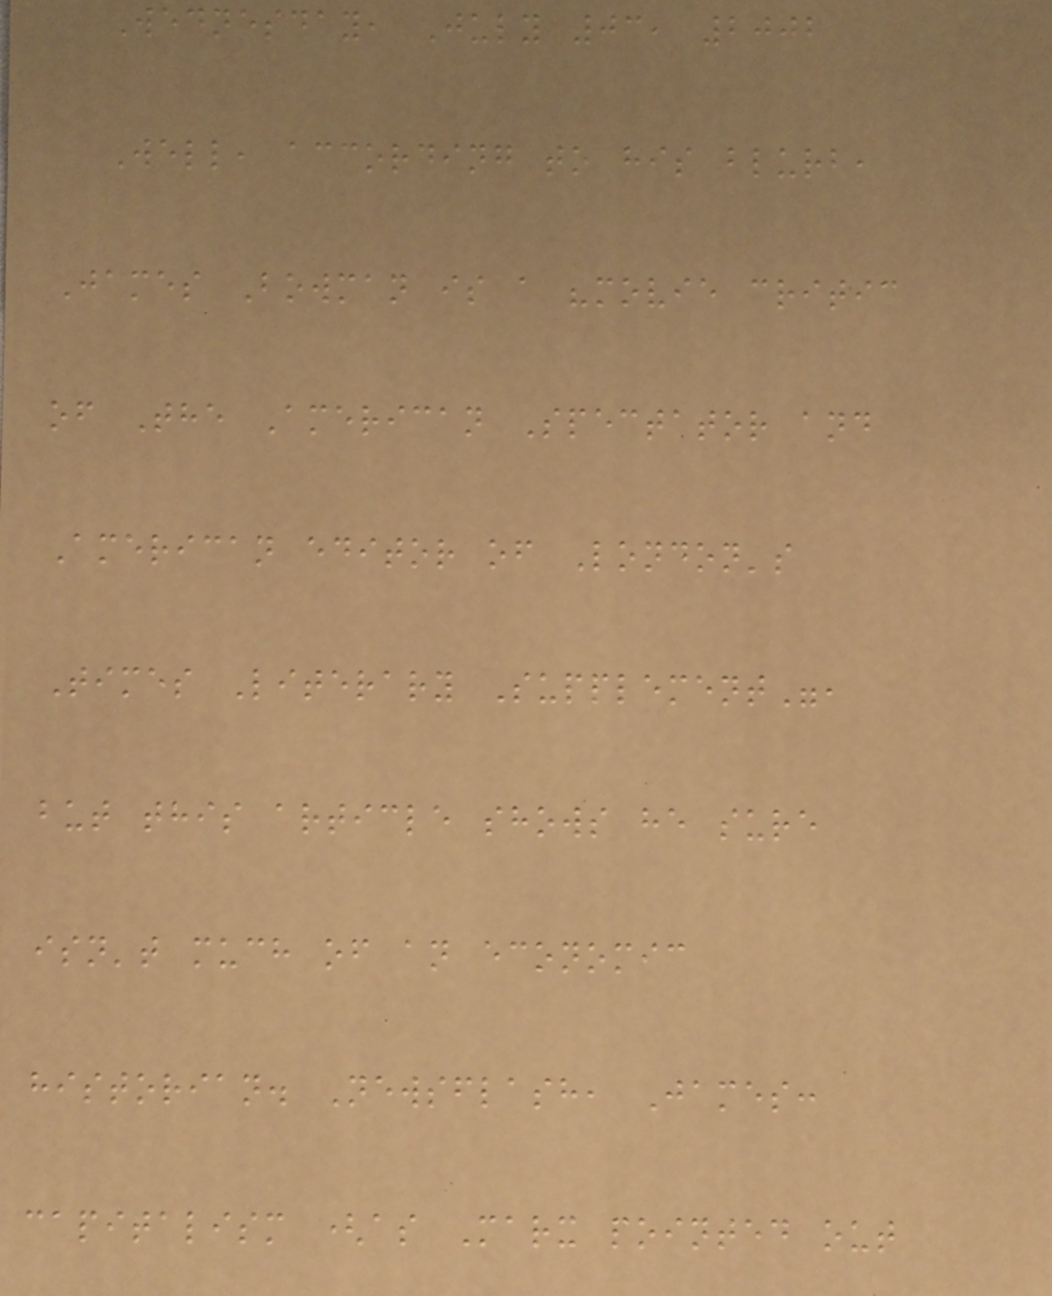Wednesday, July 03, 2002
Well, according to his blurb,
James Bowman is a "movie critic
of The American Spectator and
American editor of London's
Times Literary Supplement",
but this article shows he sure
isn't much of an economic
historian. Newsflash, James:
capitalism (as Marx pointed out
